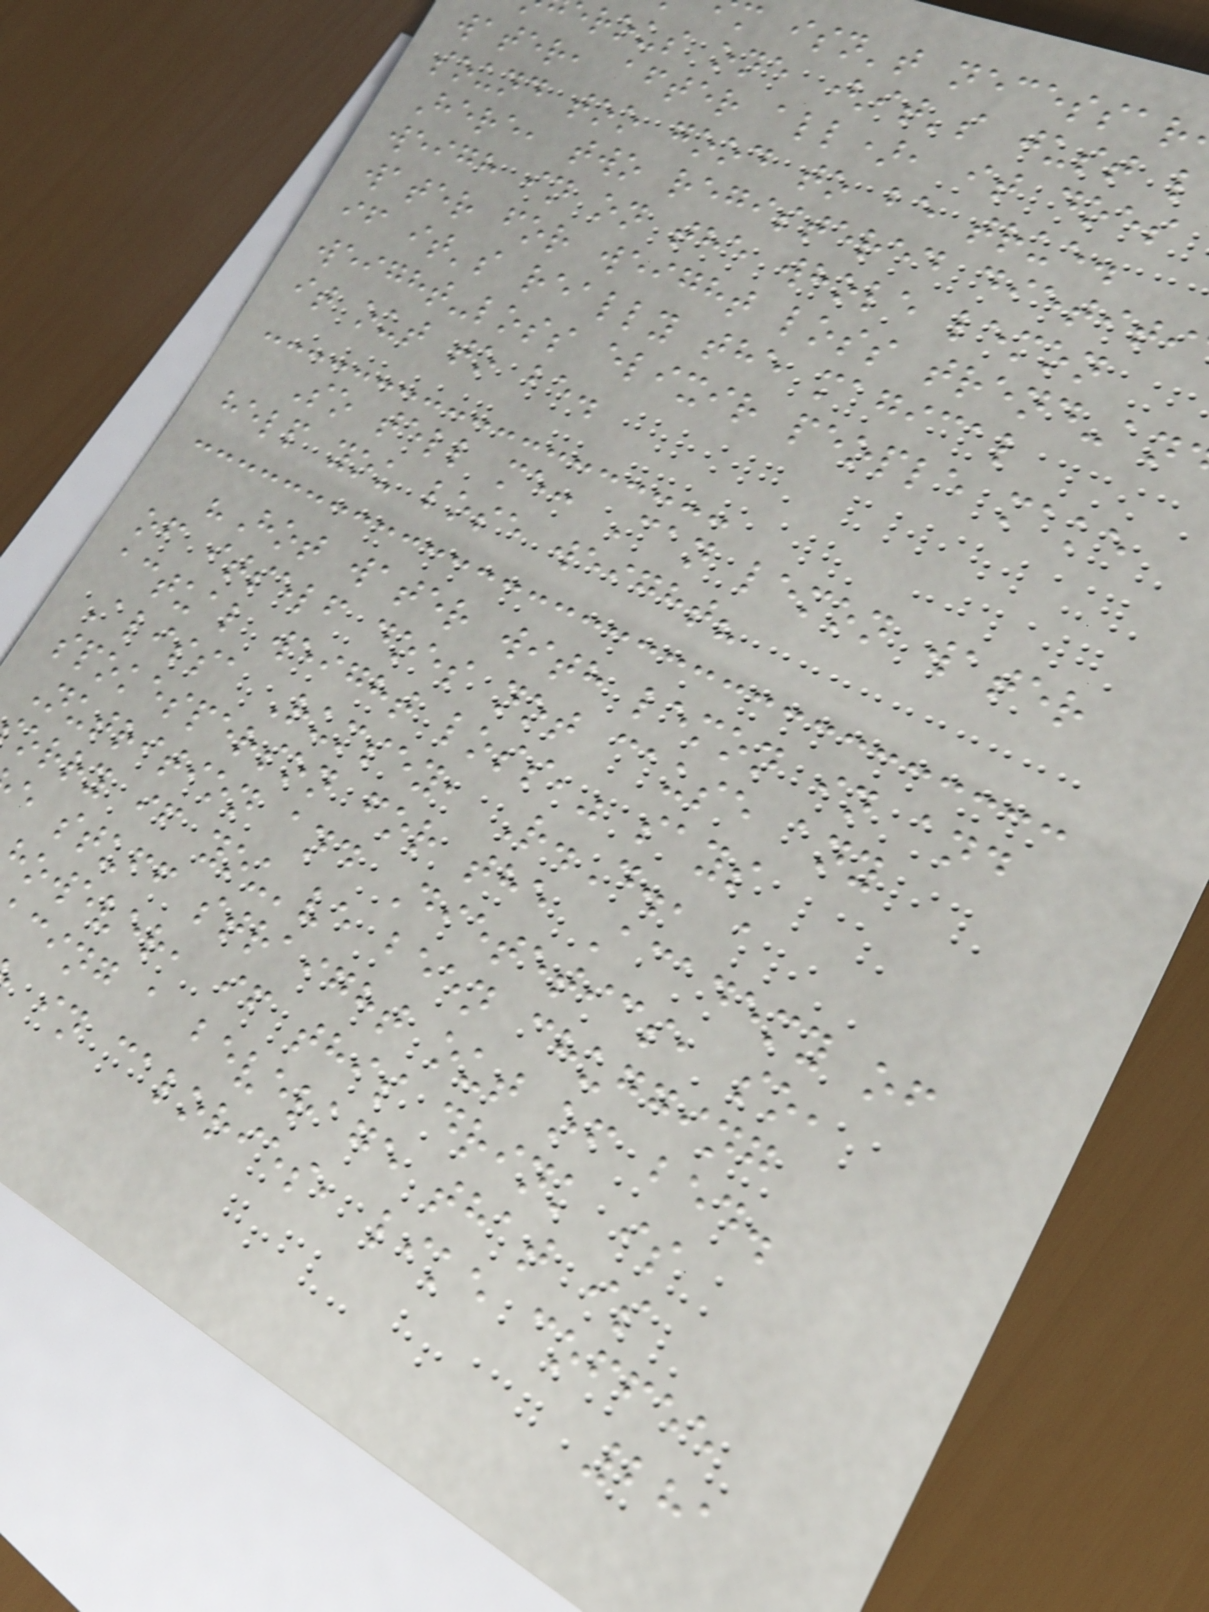m isn't necessar
rous one (it's just l
water, after all), it does
sound too good to be true.
Here, two registered dietiti
weigh in on the whole lemon
water for weight loss trend-an
if it's really the magical
weight-loss elixir people make
it out to be.
So tell me: Can lemon water
help you lose weight?
"Hot water with lemon in and
of itself does not cause any
actual weight loss," says
Alissa Rumsey, R.D., a
spokesperson for the Academy of
Nutrition and Dietetics, so,
orry if you've been chugging
e stuff straight out of bed.
however, if this drink is
cing a beverage that is
in calories, like coffee
281
